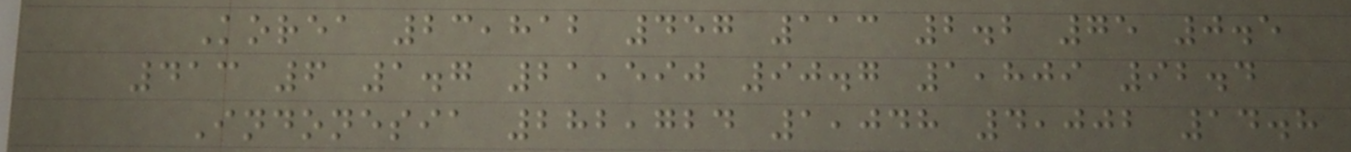Korea 23,812 457 113 2.2 75 0.5
413 6 1.7 21,590 90.7 1,809 92.4
Indonesia 282,724 1,048 4,002 14.8
